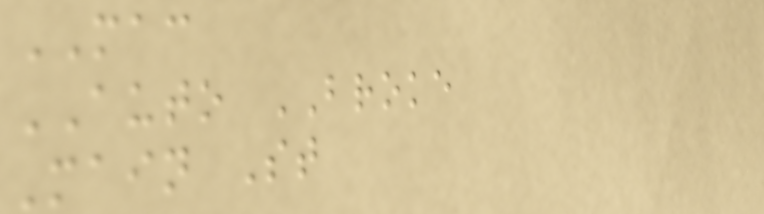MAC
AUTO BROKE
Main St
